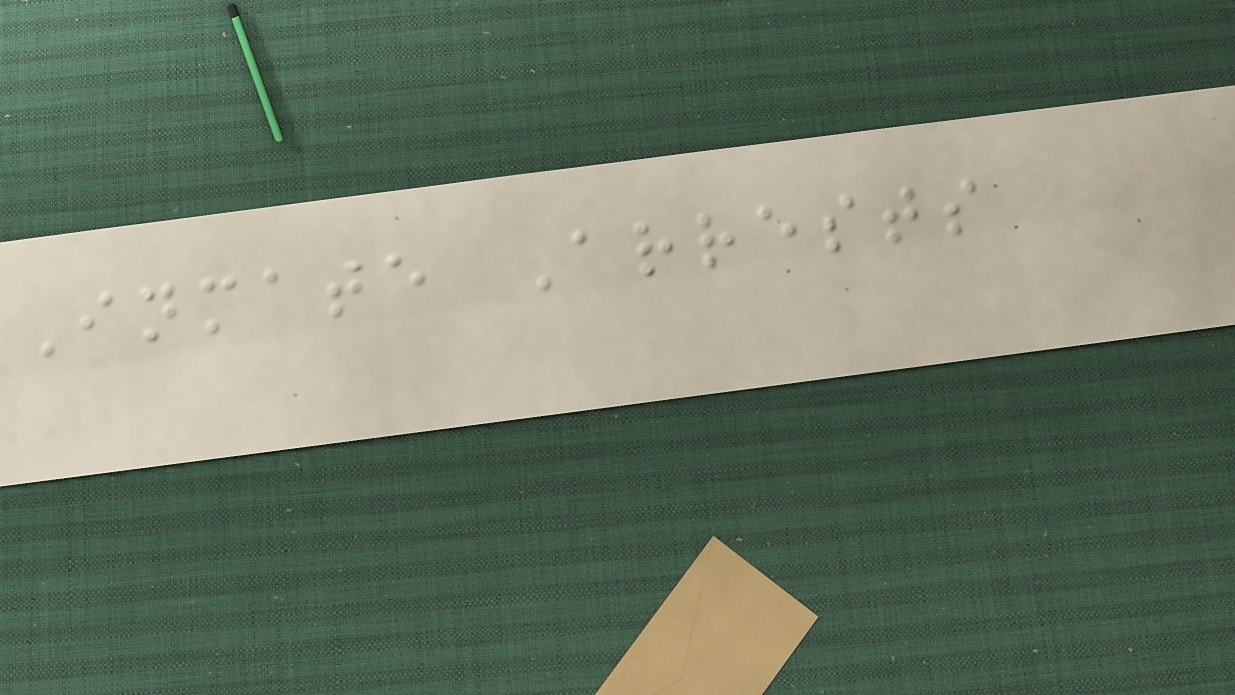Inmate Arrests
